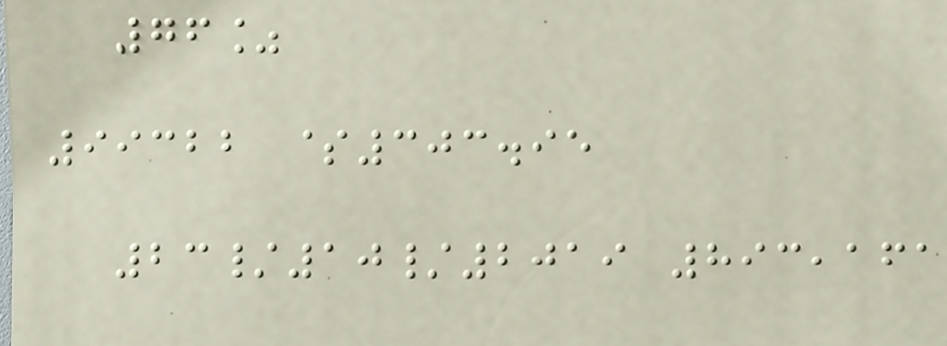76%
99322 $303.95
23/10/2019 893,161
